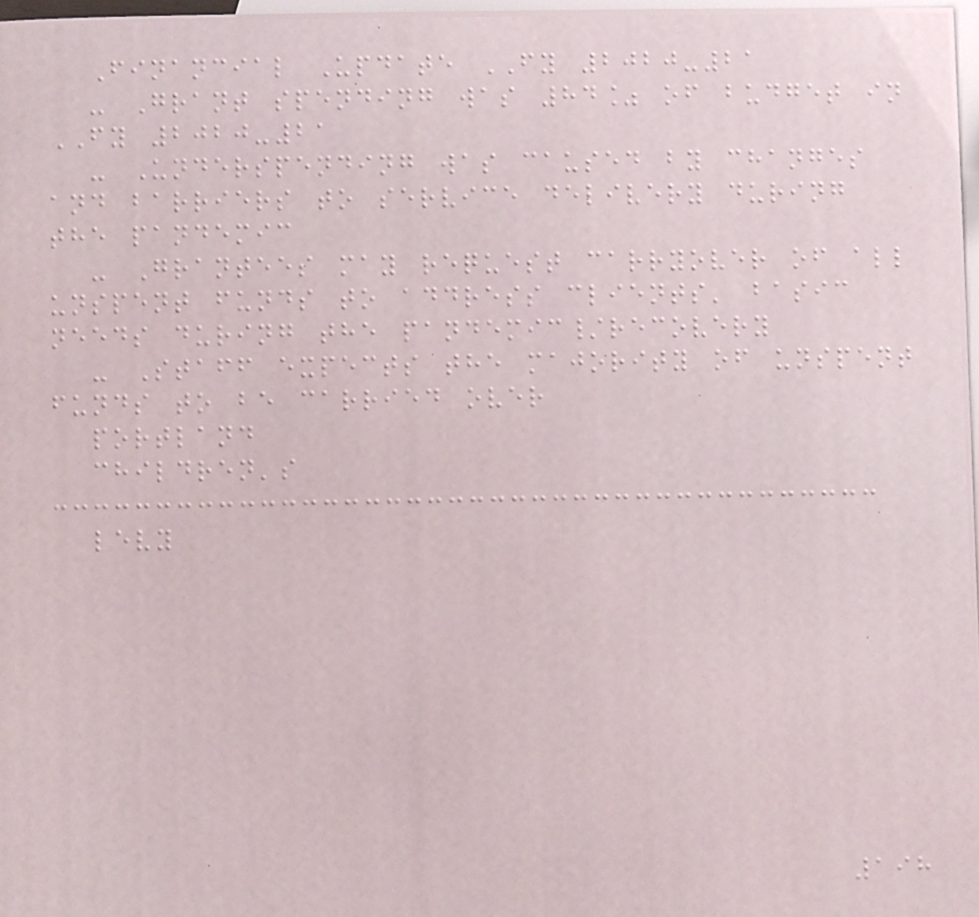Financial Update FY 2020-21
- Grant spending was 84% of budget in
FY 2020-21
- Underspending was caused by changes
and barriers to service delivery during
the pandemic
- Grantees may request carryover of all
unspent funds to address clients' basic
needs during the pandemic/recovery
- Staff expects the majority of unspent
funds to be carried over
portland
children's
levy
198
